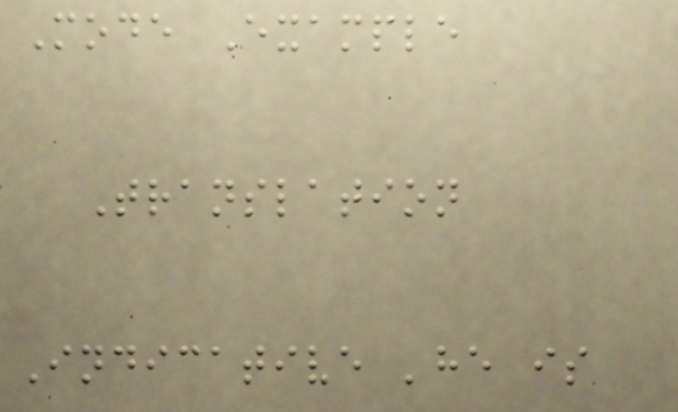Mode Example
Translation
Indicative 'he is
